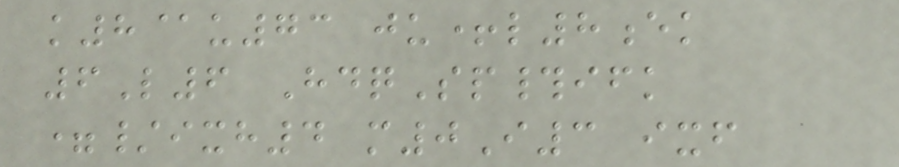k8@u73 ju+l8ek
6L6 HdqSp#ifk
=/ixh4 m0I3 ixf
